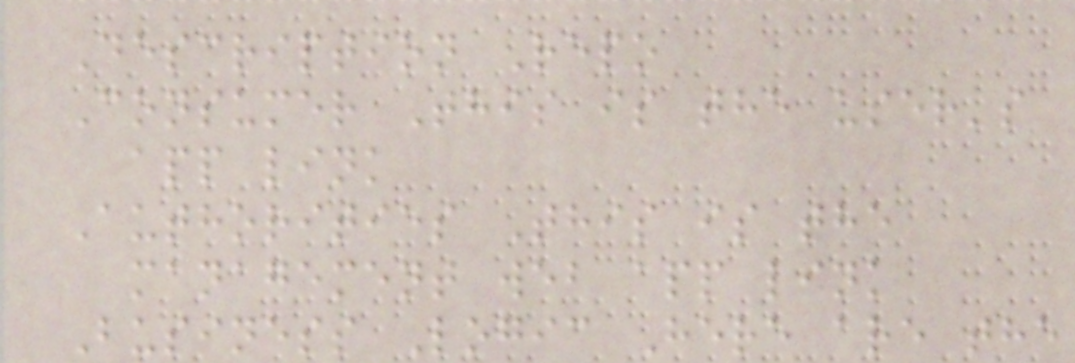Description Repo
Consumer This is the user's
app link
Authorities This is the
management web app link
Business Logic Here are the
